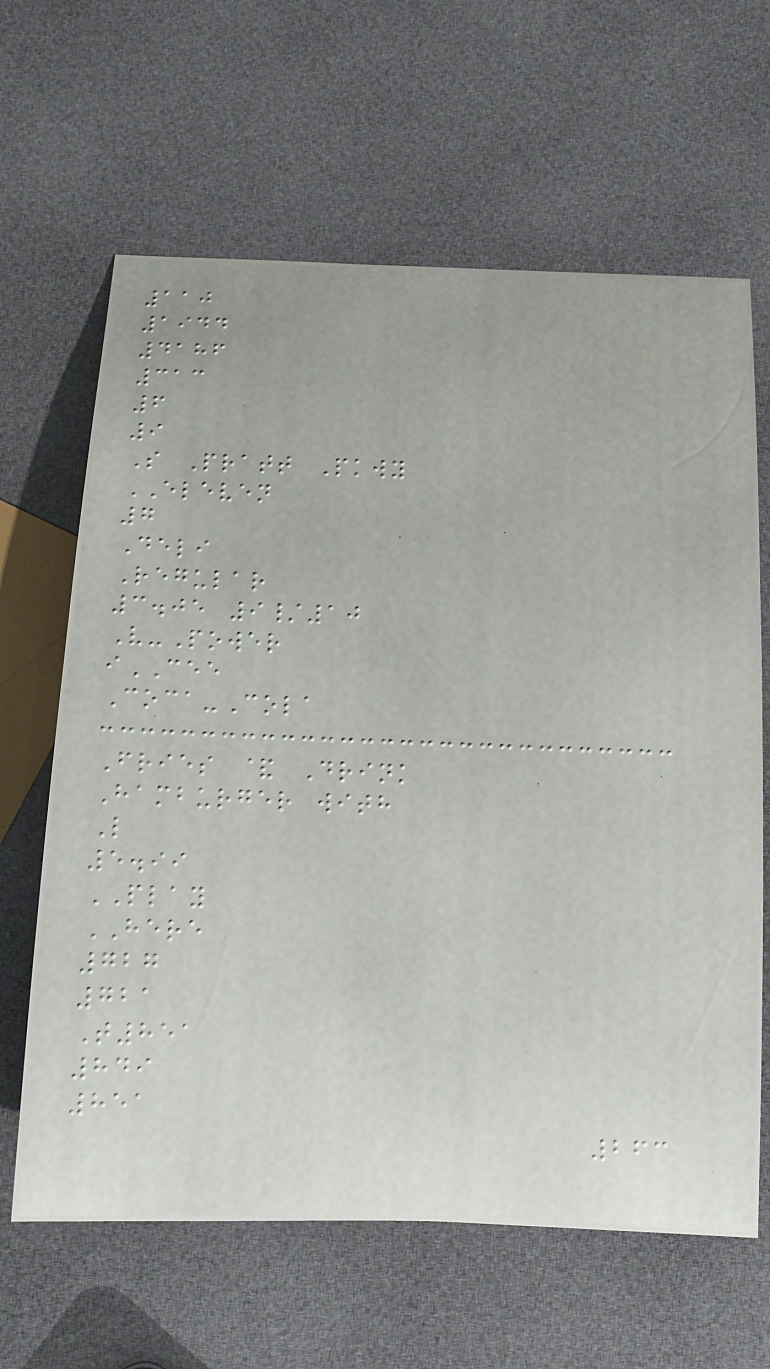110
1944
4186
313
6
9
S Pratt Pkwy
ELEVEN
7
Deli
Regular
3.05 9/10
V-Power
iCEE
Coca-Cola
Fries & Drink
Hamburger with
L
5.99
PLAY
HERE
727
721
T851
849
851
263
